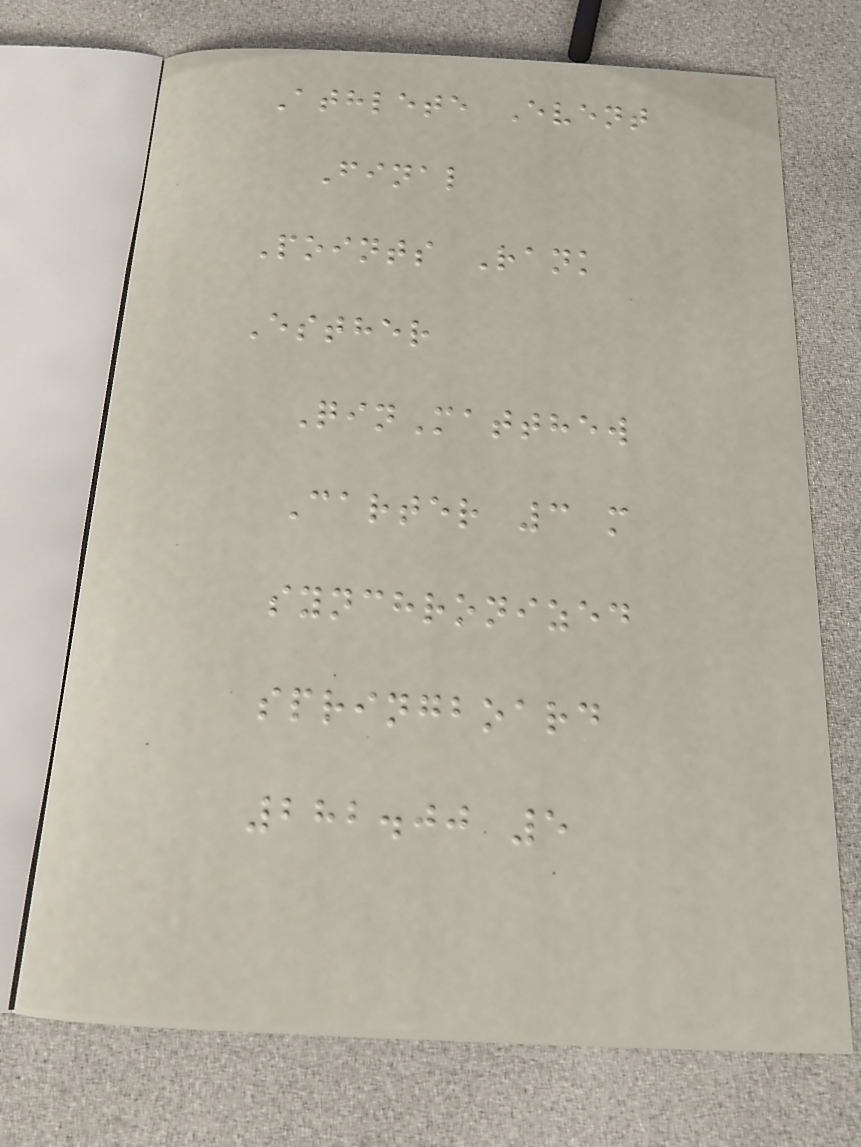Athlete Event
Final
Points Rank
Esther
QinMatthew
Carter 3 m
synchronized
springboard
282.00 5
